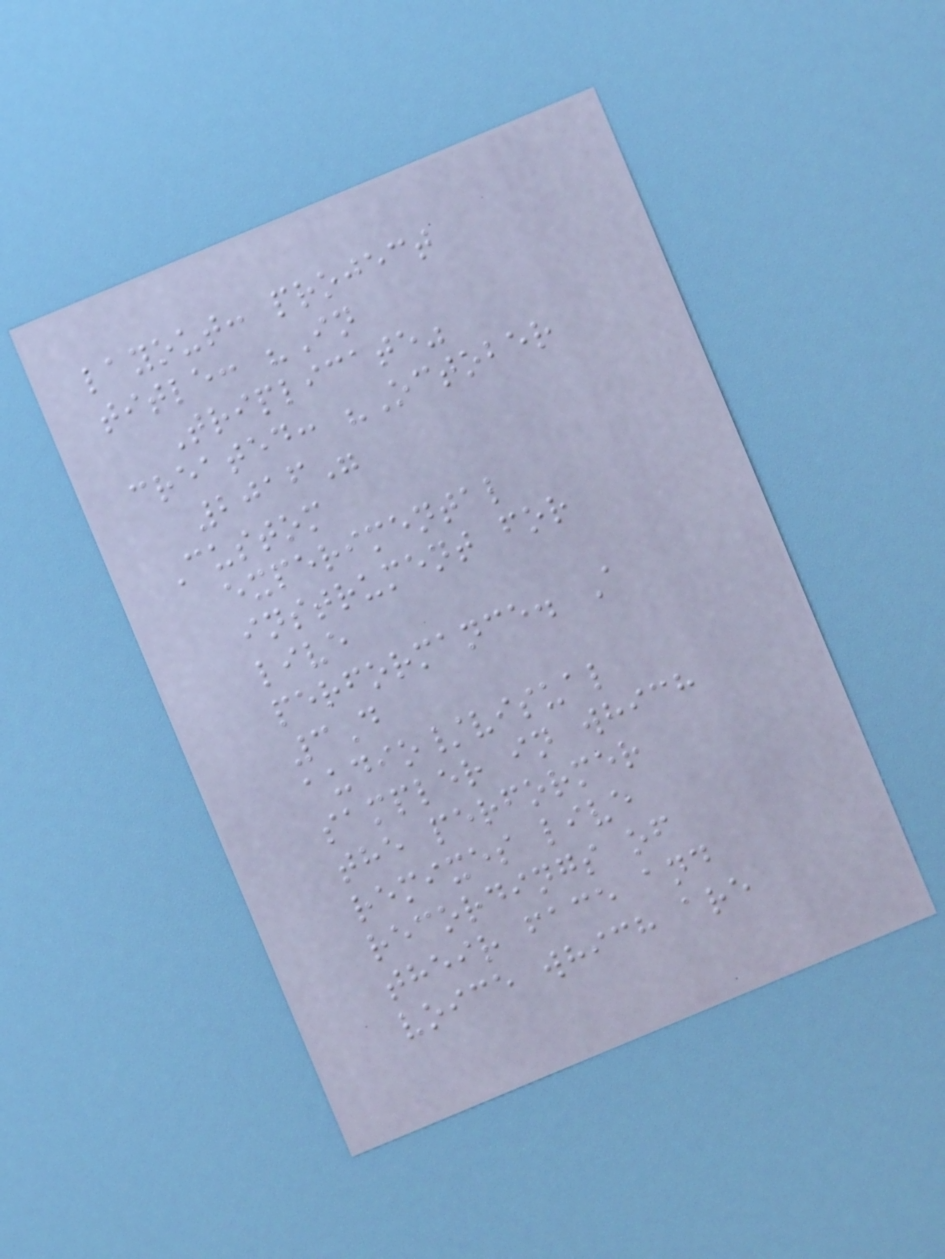layout: project
title: "In
Triplicate"
created: "October
2016"
Custom
experimental
instrument for
live
performance. A
3D
audio/visual
sampler in which
the performer
remixes live
recordings of
their face and
voice which are
